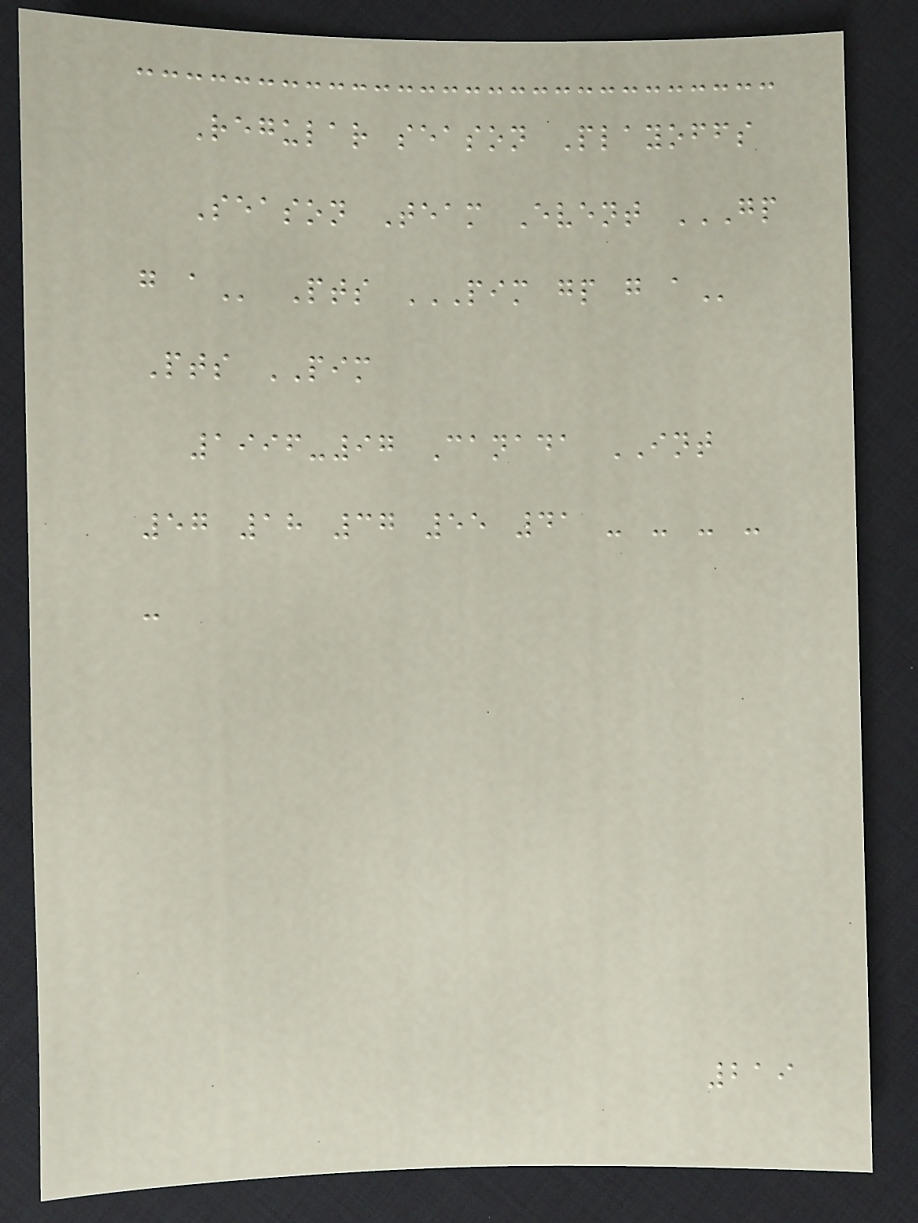Regular season Playoffs
Season Team Event GP
G A Pts PIM GP G A
Pts PIM
1996-97 Canada INT
57 18 37 55 41 - - - -
-
219
